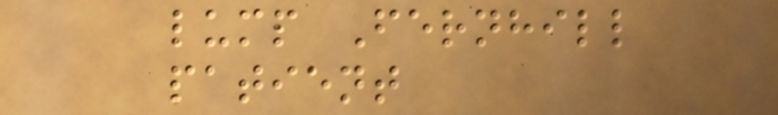lump Fernhill
patient
